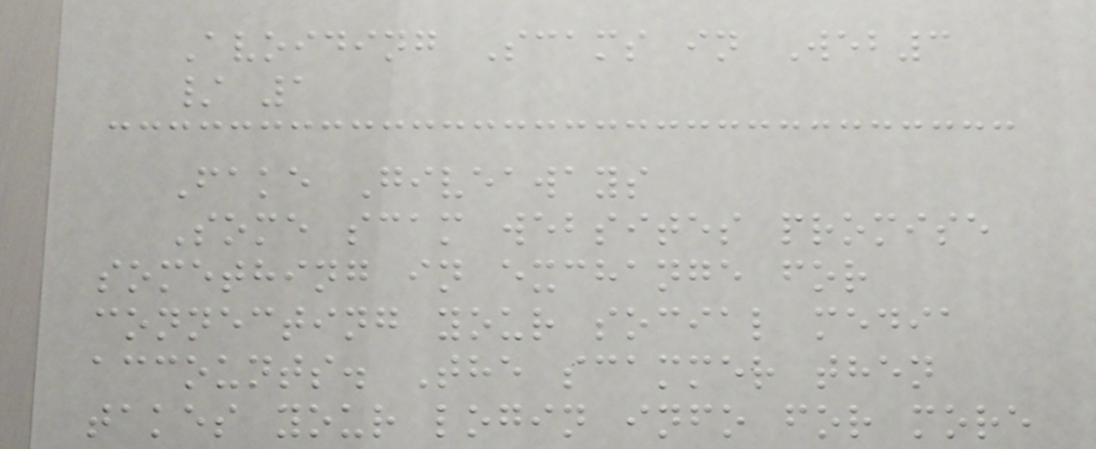Avoiding Scams in Web3
/ 1
Fake Giveaways
Some scam websites promise
something in exchange for
connecting your social media
accounts. The scammer then
takes your login info for more
